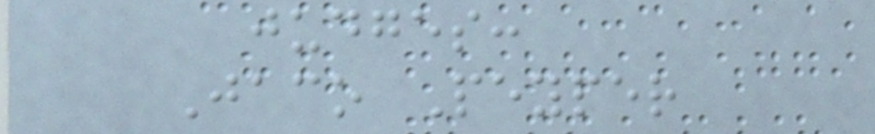judges:
Jaco Peyper
